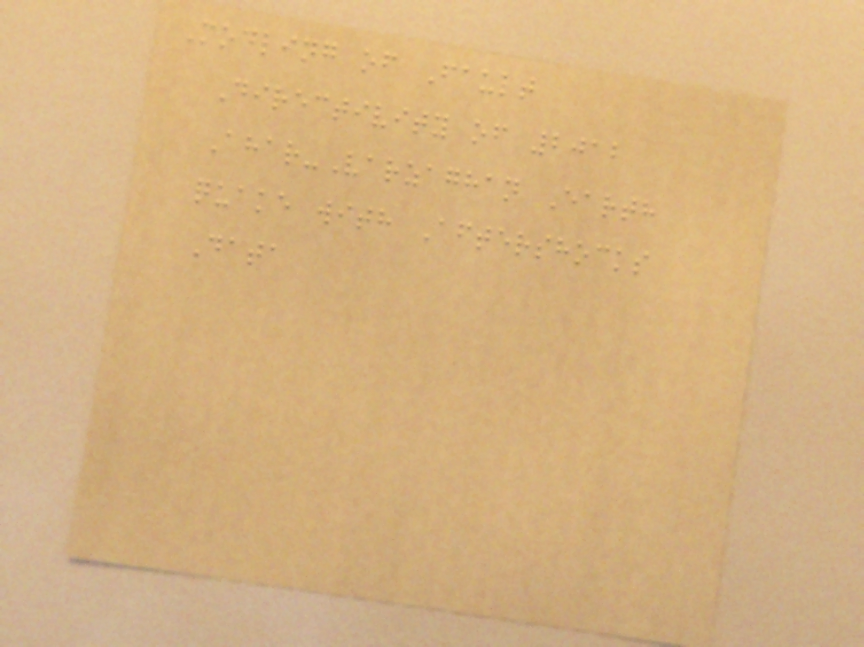Modling of Fault
Directivity of 2012
Ahar-Varzaghan Earth
quake with Aftershocks
Data
